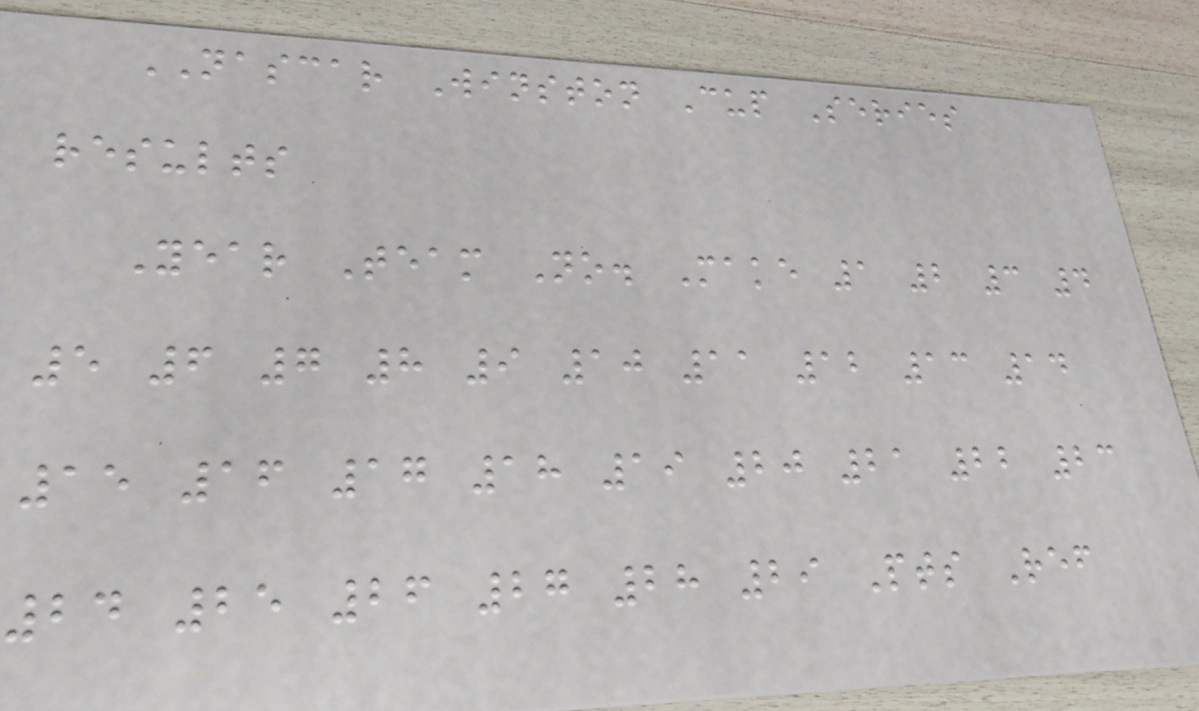NASCAR Winston Cup Series
results
Year Team No. Make 1 2 3 4
5 6 7 8 9 10 11 12 13 14
15 16 17 18 19 20 21 22 23
24 25 26 27 28 29 Pts Ref
